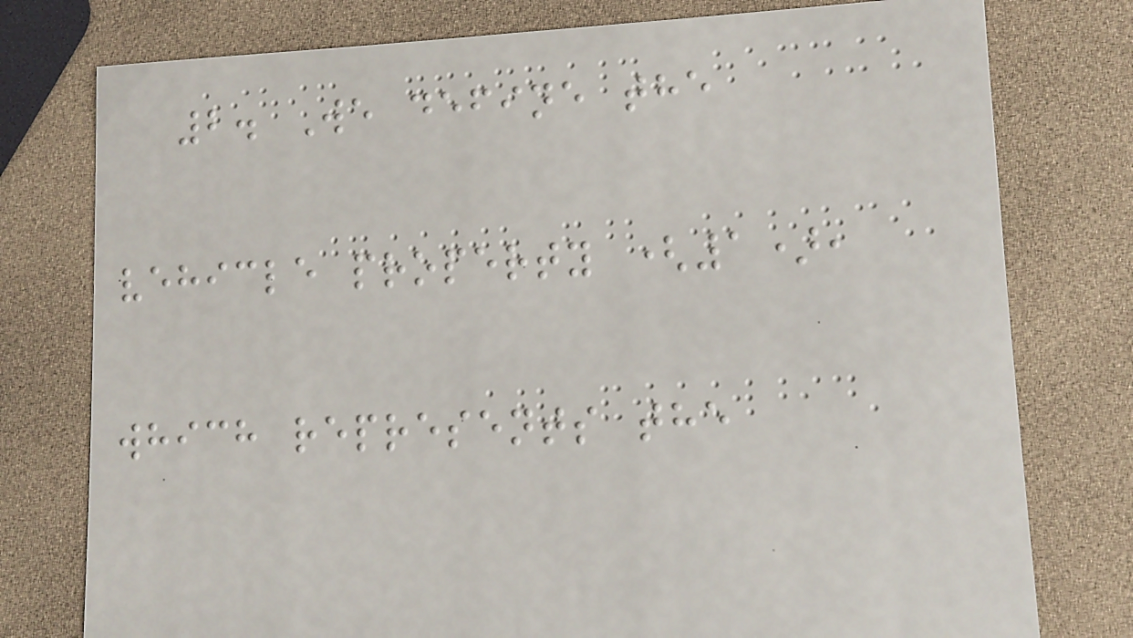2. We define the
vehicle property (1),
which represents the
